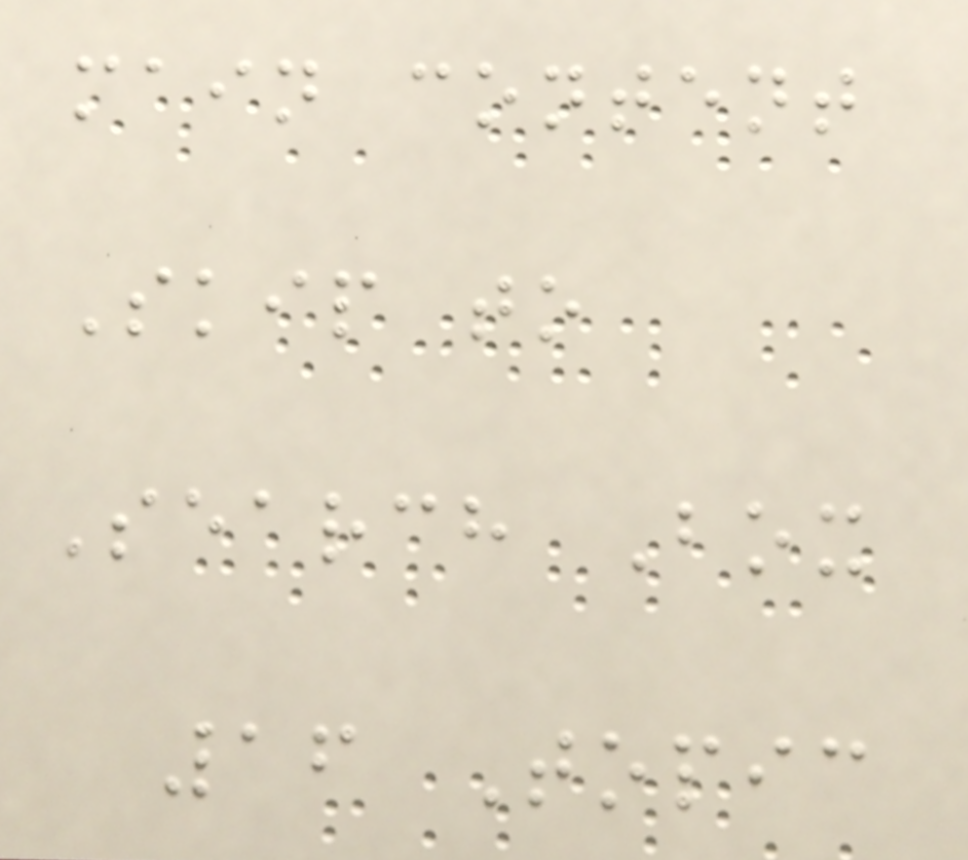main content
Skip to
Search Box
16 Topic
